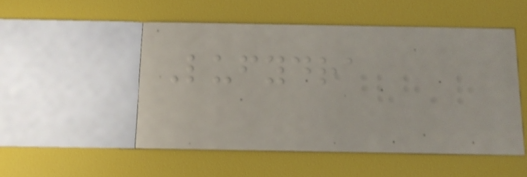Lufydra
